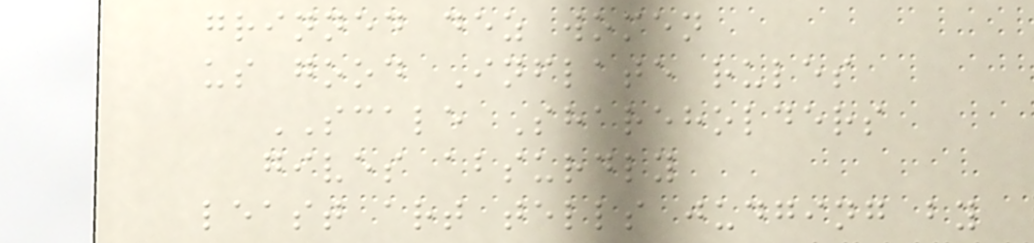grinned dez women
us good Inflate rules
SCALE Shareholders
gives absurdly
least art tells judging by
